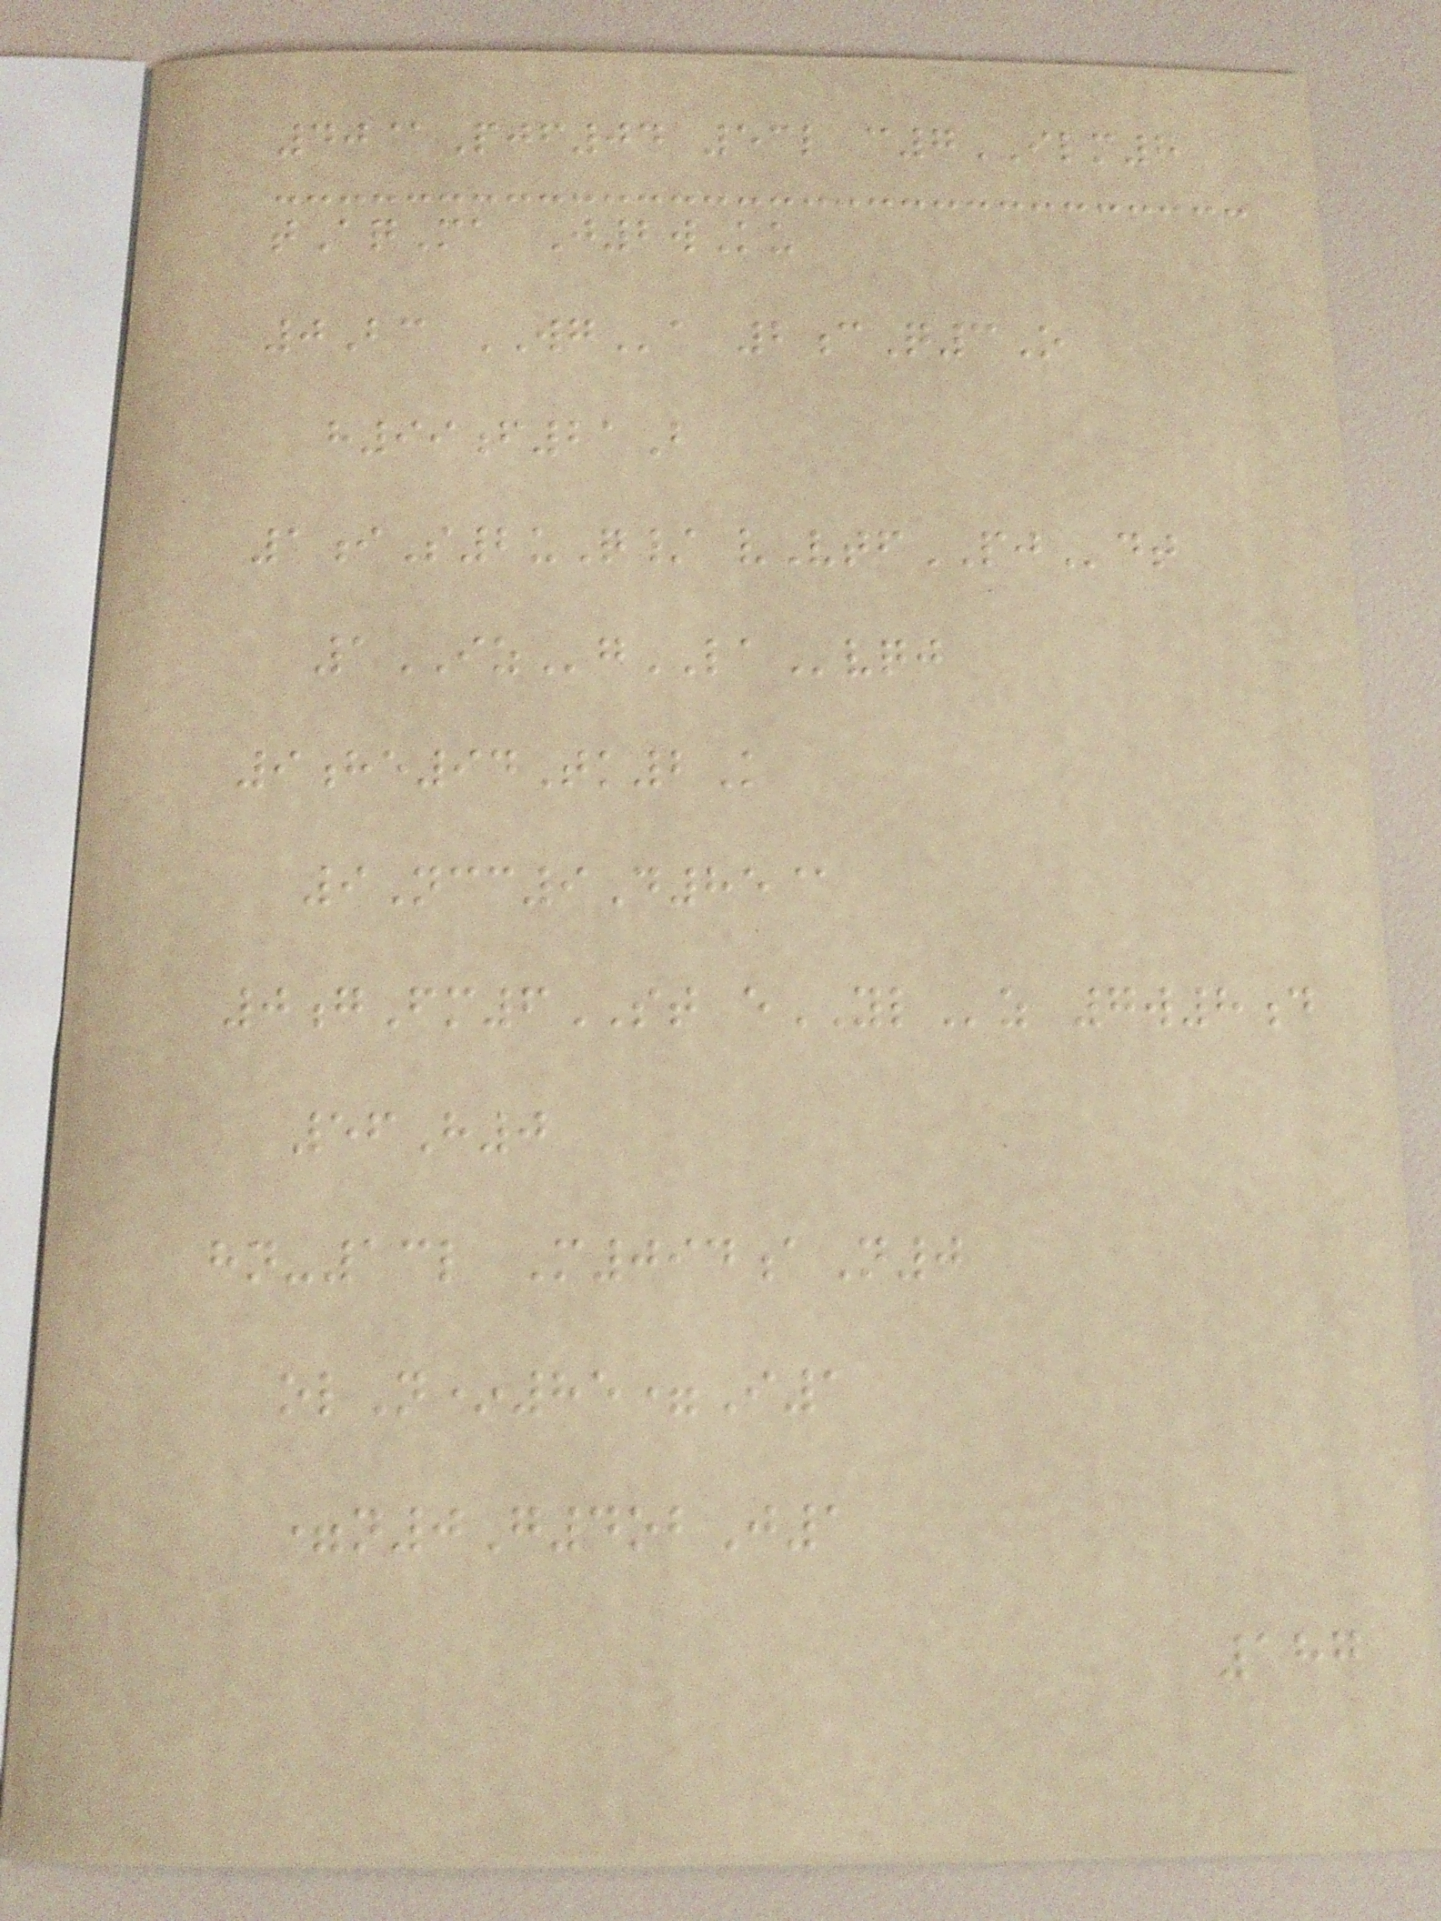40@Pjf04 53l c7ILM8
tAqMa J2wKu
0Bc WGa 2cQ3O
h99f21B
1iS2uQ/ vVtfPJdt
1IZgLAvqj
9he94Tk2K
9Ncc9D85@
0gFm6ST eYLz 7w8d
56H0
hn-13l M094aN0
olN*85=I1
=n0G4obJ1
187
